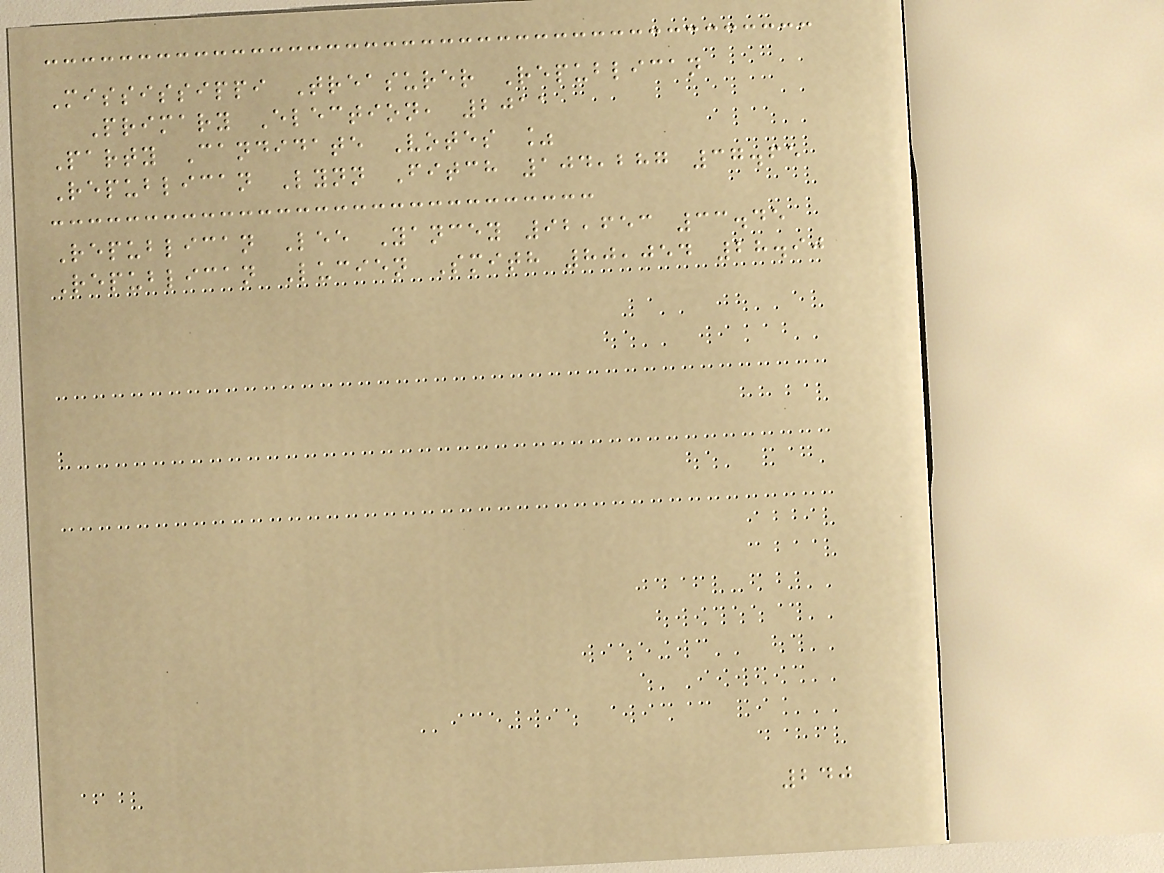Mississippi Treasurer Republican
Primary Election, 2011
Party Candidate Votes %
Republican Lynn Fitch 104,287 37.65
Republican Lee Yancey 92,653 33.45
Republican Lucien Smith 80,054 28.90
240
